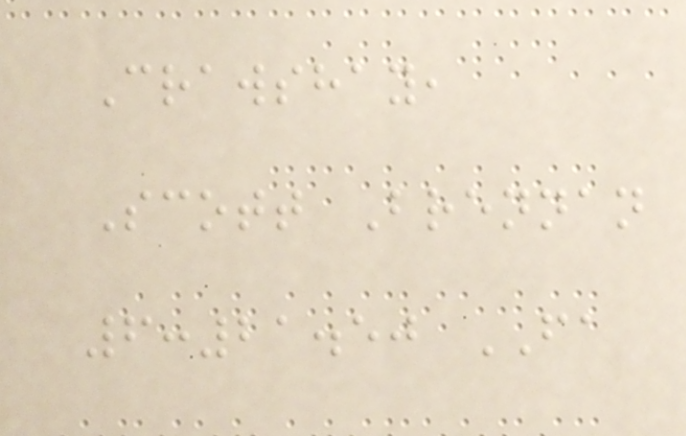Crawshay,
Scott Brennan
6:21.50 FA
